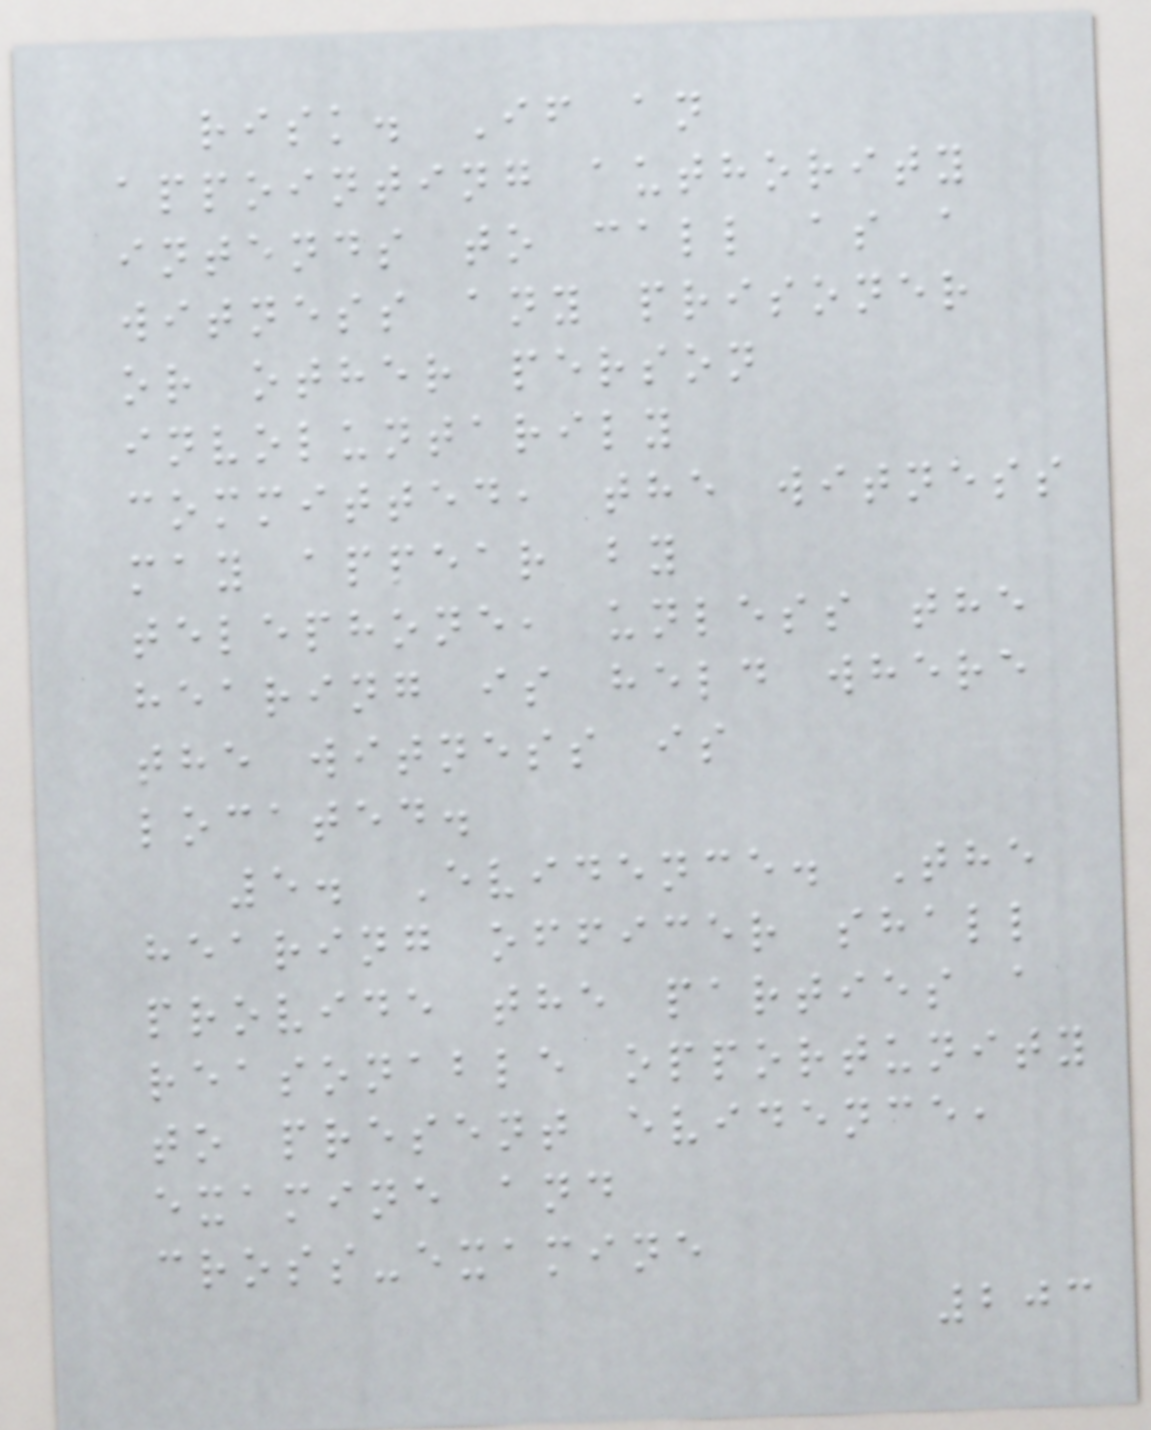risk. If an
appointing authority
intends to call as a
witness any prisoner
or other person
involuntarily
committed, the witness
may appear by
telephone, unless the
hearing is held where
the witness is
located.
5. Evidence. The
hearing officer shall
provide the parties a
reasonable opportunity
to present evidence,
examine and
cross-examine
203
